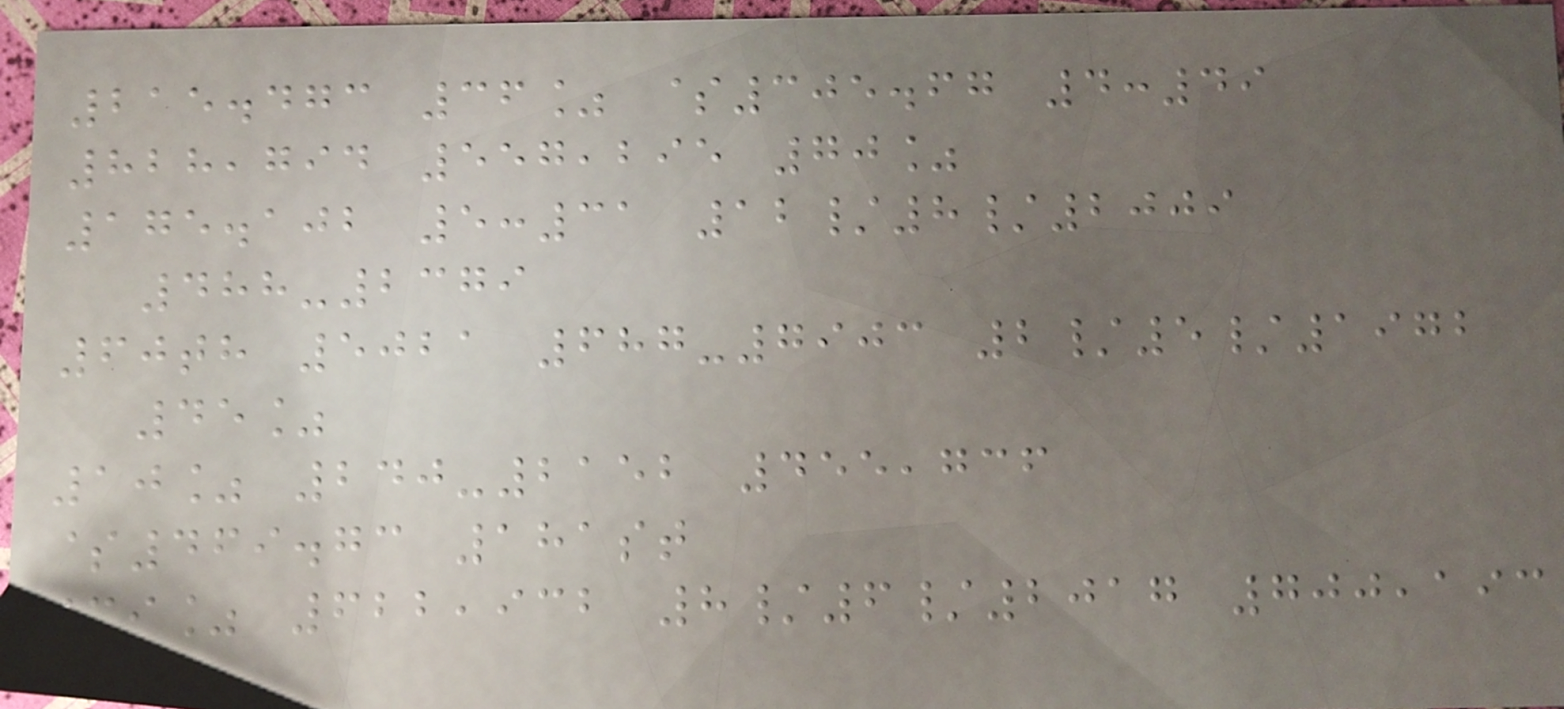215.473 36% $305.67 4:49
828,794 557,295 70%
175.102 5:31 12/8/2009
488-2379
60th 5021 687-7903 2/5/1972
45%
10% 240-2152 455,736
$469.73 181st
39% 622,932 8/6/2017 700,193
